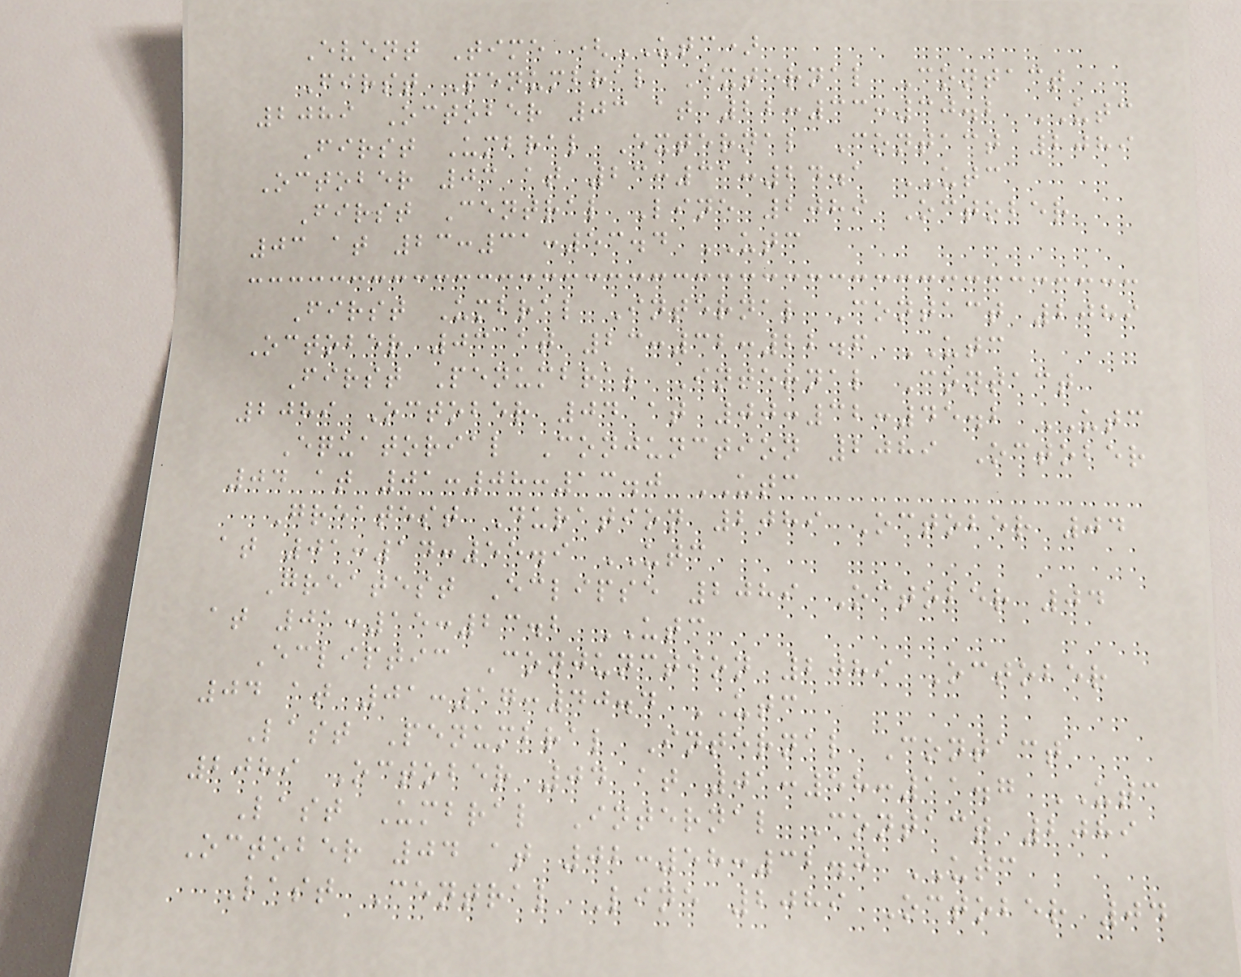Event Time (UTC)
First Penumbral External Contact
2089 October 03 at 22:33:30.2 UTC
First Umbral External Contact 2089
October 03 at 23:31:24.1 UTC
First Central Line 2089 October
03 at 23:31:53.4 UTC
First Umbral Internal Contact 2089
October 03 at 23:32:22.6 UTC
First Penumbral Internal Contact
2089 October 04 at 00:32:45.2 UTC
Equatorial Conjunction 2089 October
04 at 01:08:13.0 UTC
Greatest Duration 2089 October 04
at 01:14:55.9 UTC
Greatest Eclipse 2089 October 04
at 01:15:23.2 UTC
Ecliptic Conjunction 2089 October
04 at 01:17:40.4 UTC
Last Penumbral Internal Contact
2089 October 04 at 01:58:11.7 UTC
Last Umbral Internal Contact 2089
October 04 at 02:58:32.0 UTC
Last Central Line 2089 October 04
